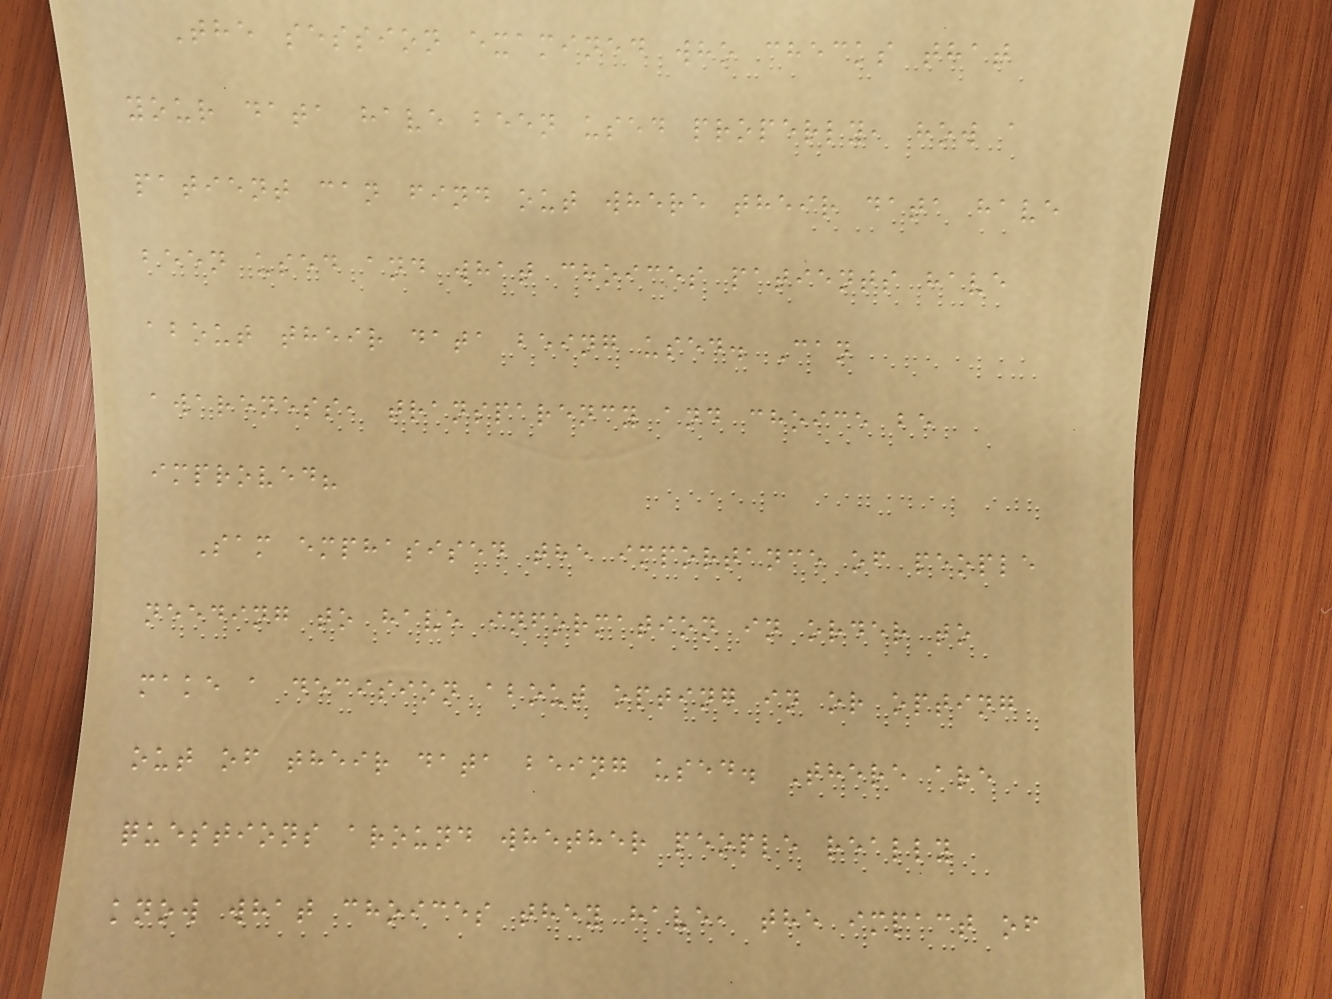The session examined who checks that
your data have been used properly, how a
patient can find out where their data have
been used and what choices patients have
about their data being used. Can
awareness, transparency and choice be
improved?
Sam emphasised the importance of people
needing to have information in order to
make a decision about opting in or opting
out of their data being used. There are
questions around whether people really
know what choices they have, the impact of
